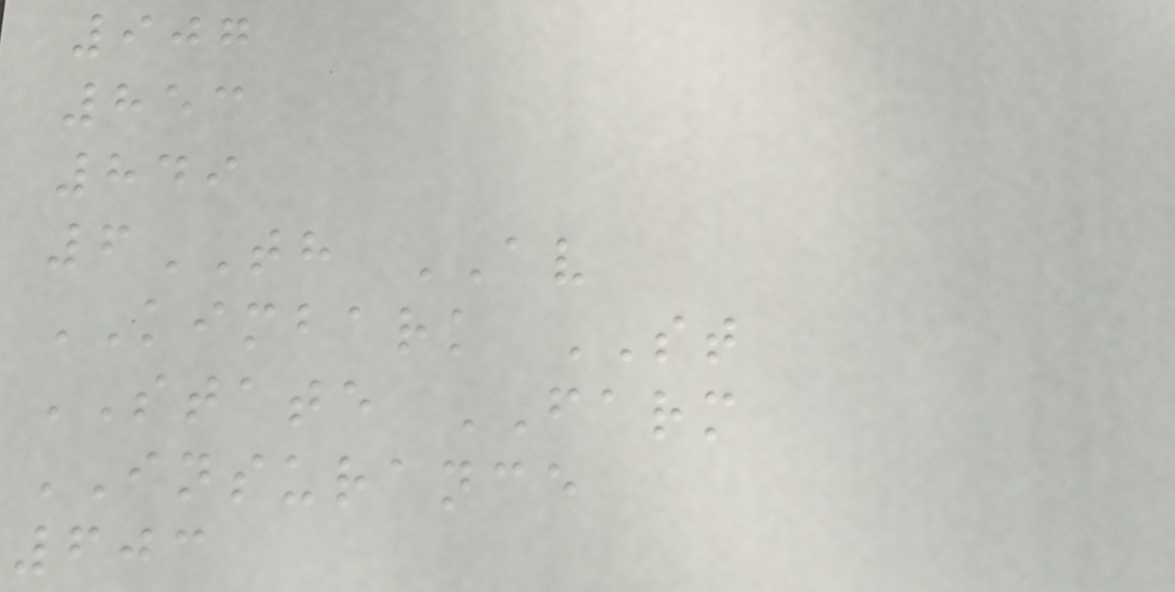907
853
849
6TH AV
KIMBARK ST
STATE FARM
INSURANCE
603
